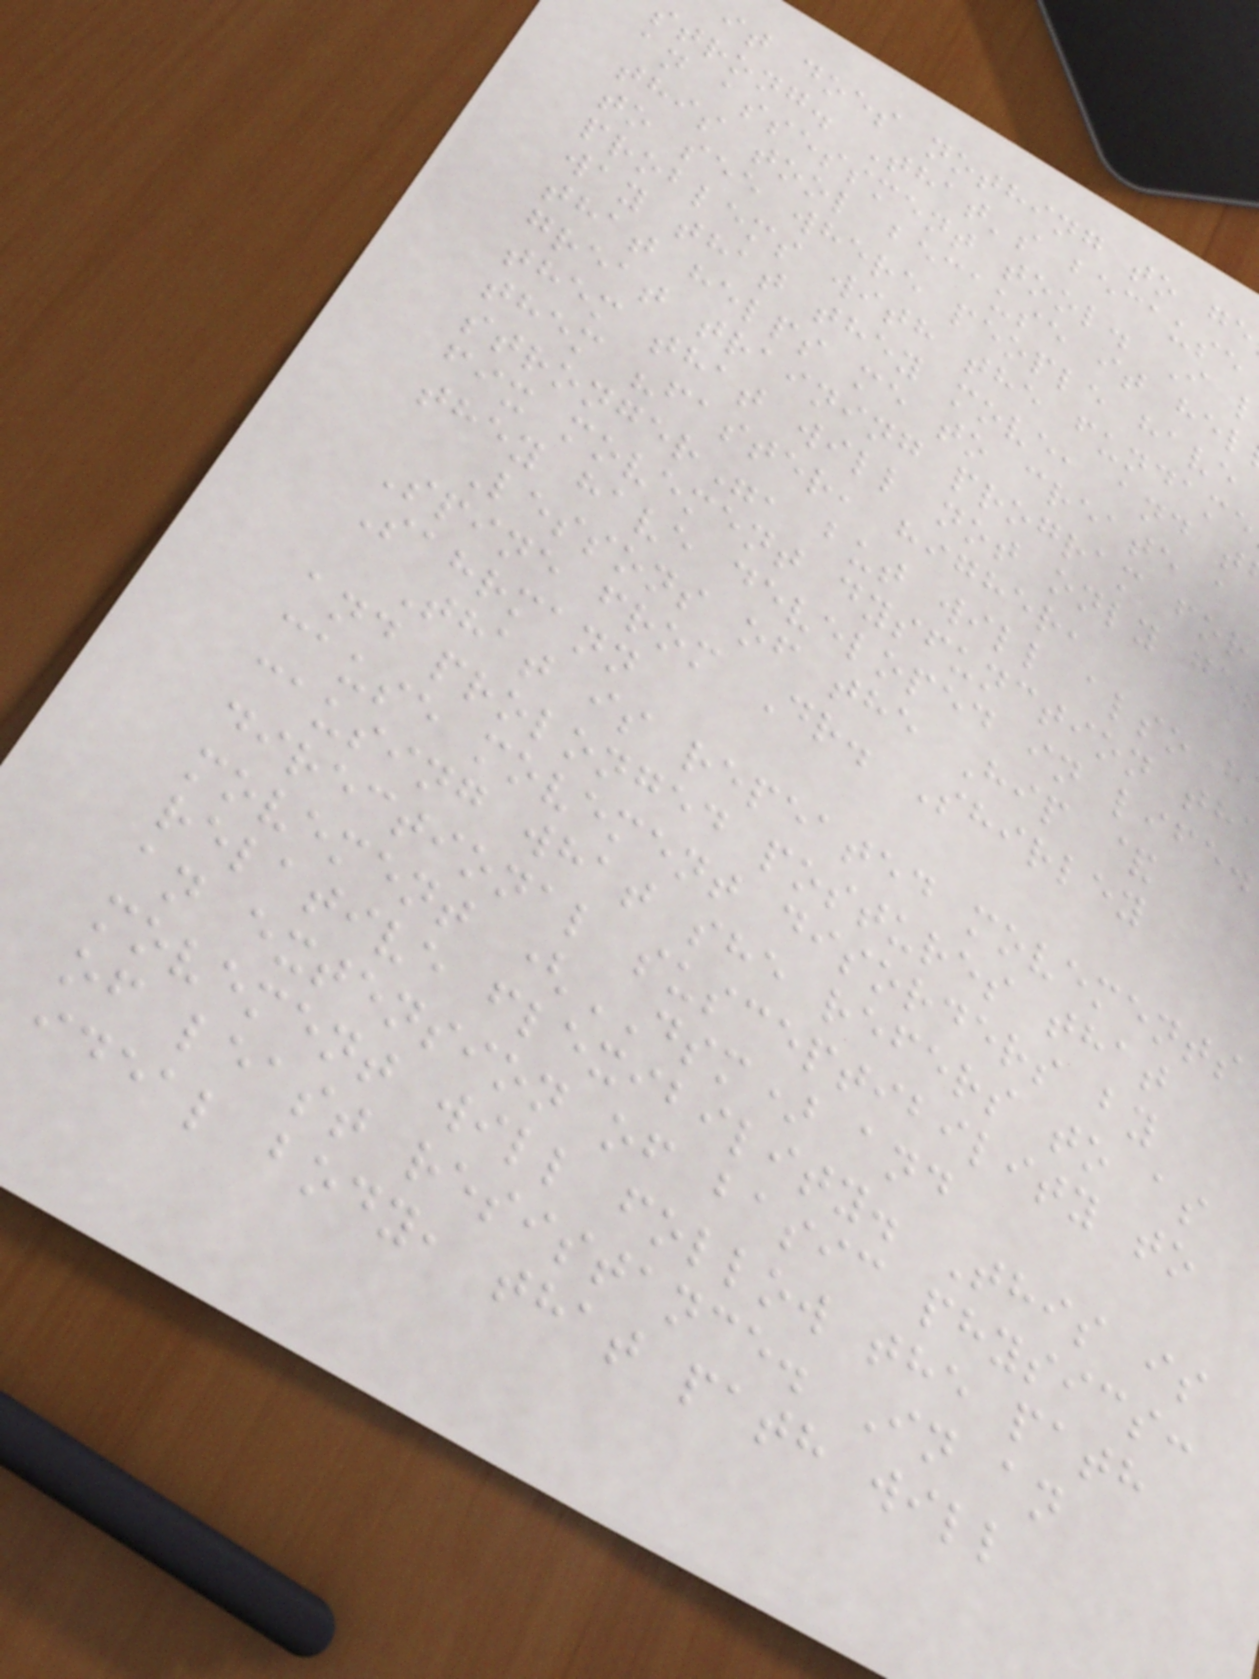it does nothing to ge
strong. That's because
an assessment tool. I
this tool because it hel
to see where people have
problems with the fundame
way that they move, and t
that helps me to create a
great training program for
them that will not only ge
them "faster, higher,
stronger", but will also h
fix movement dysfunction th
they have developed in life.
Lessons of the Hip &
Spine from Dr. Shirley
Sahrmann
That is repeated movements
and prolonged postures that
cause movement disorders by
causing what she refers to as
directional susceptibility to
movement (DSM) and
relative flexibility. This is
an extension of basic physics:
movement will follow the path
of least resistance. In an
ideal body, that path will
